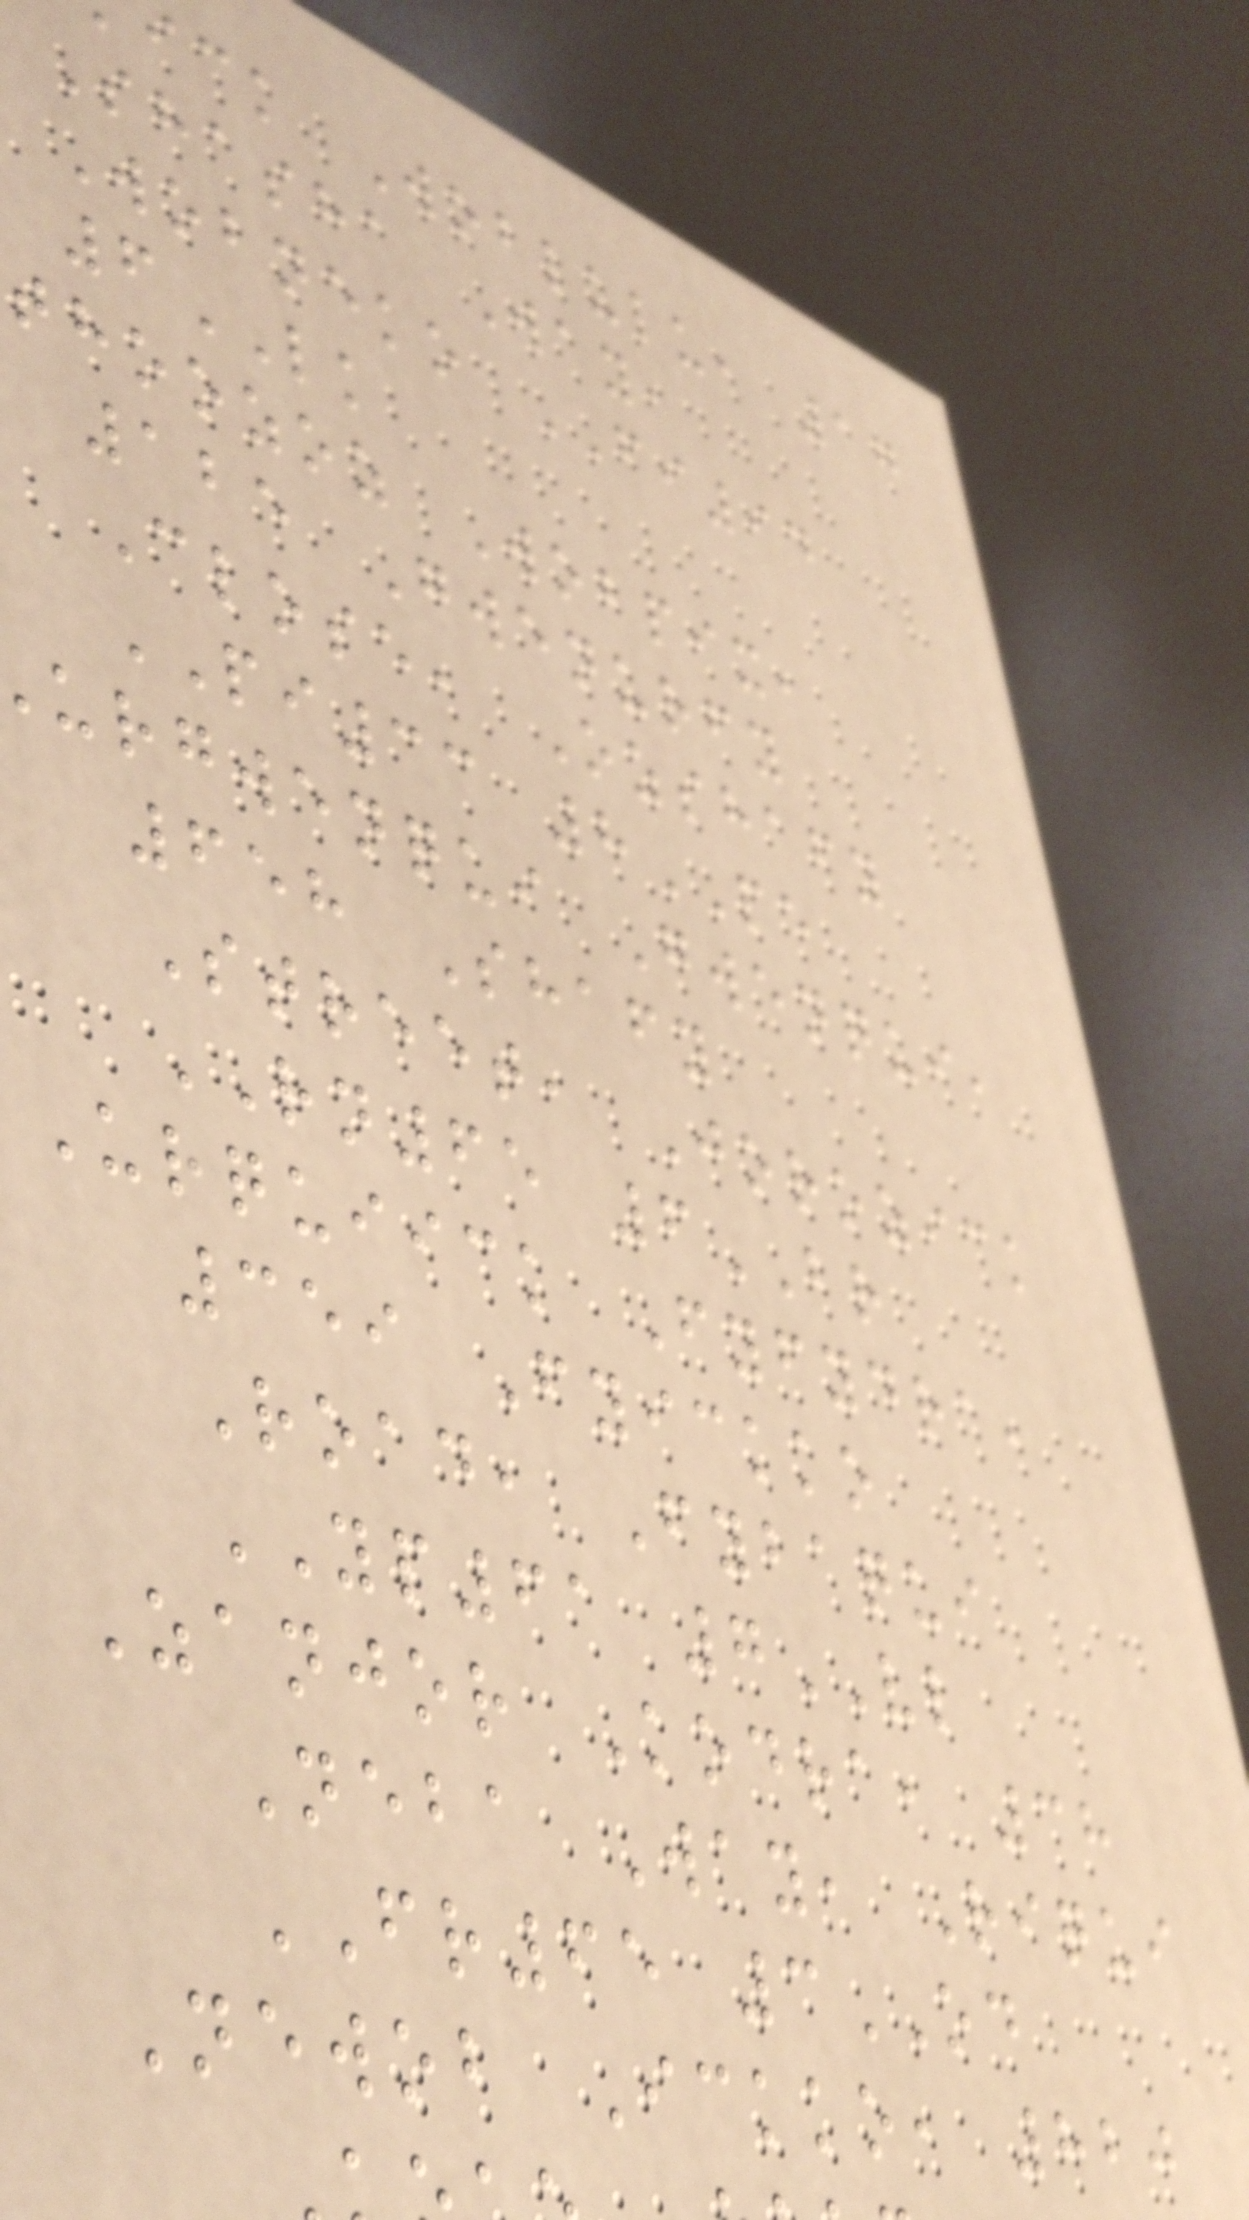ick Woblulu, 17
Shasha Way,
Wobneko FI94
6LK
thoozoz Wobpix,
125 Gwenurfy
Close, Ozshafy
PI33 8PE
urgwenqui Gwenqui,
658 Shafy
Street, Jorozick
RN65 6BR
Urquiick Fyfydra,
359 Fyickko
Road, Fybaqui
YP61 7VL
Zanjor Kodra, 38
Neba Way, Riqui
FR65 3OD
Newob Ickko, 820
